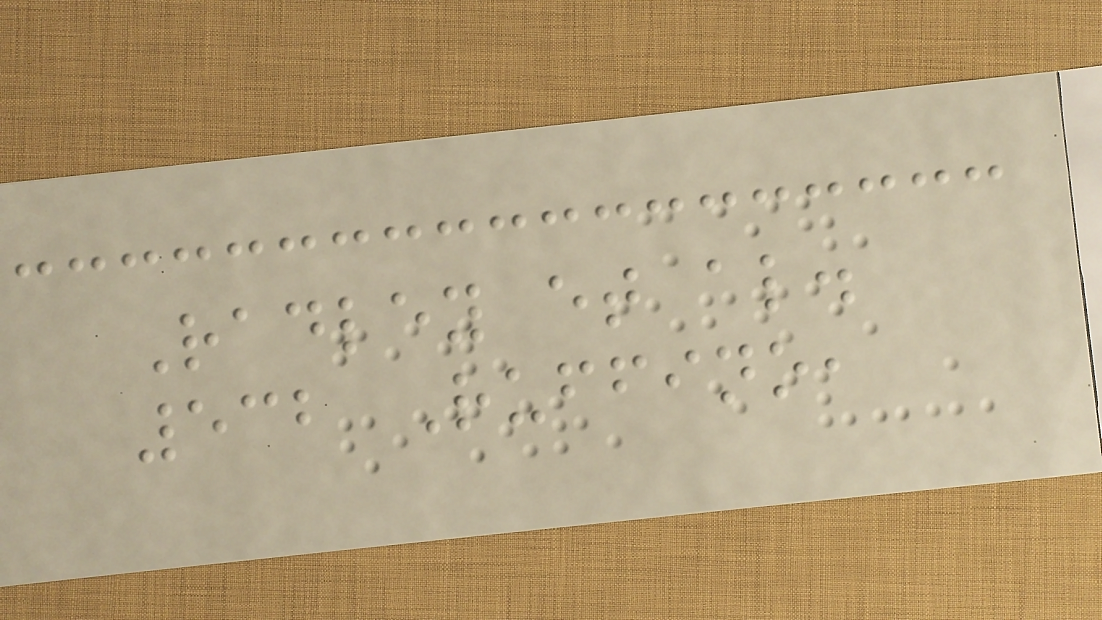Radley et al.
532 Ruffino,
